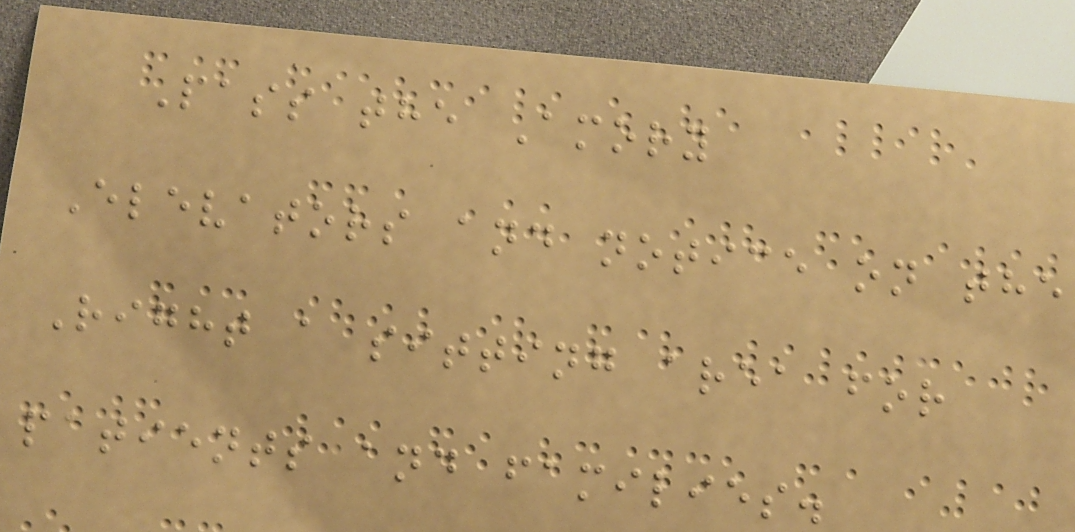Pass the Amory
Elevators and notice on the
Right a sitting area for
patients and families.
